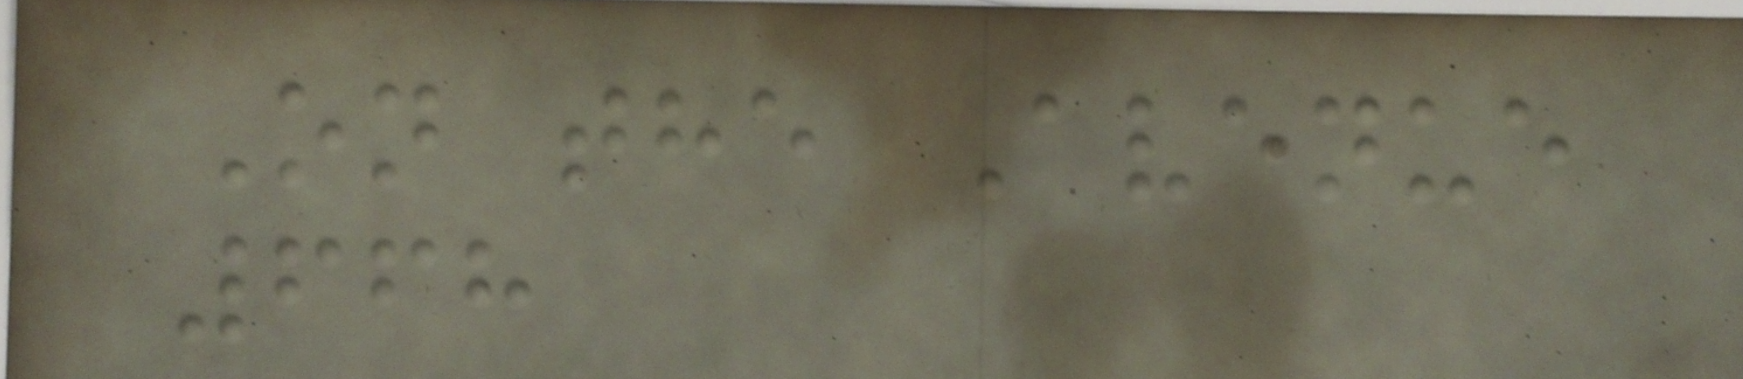On the Avenue
668
